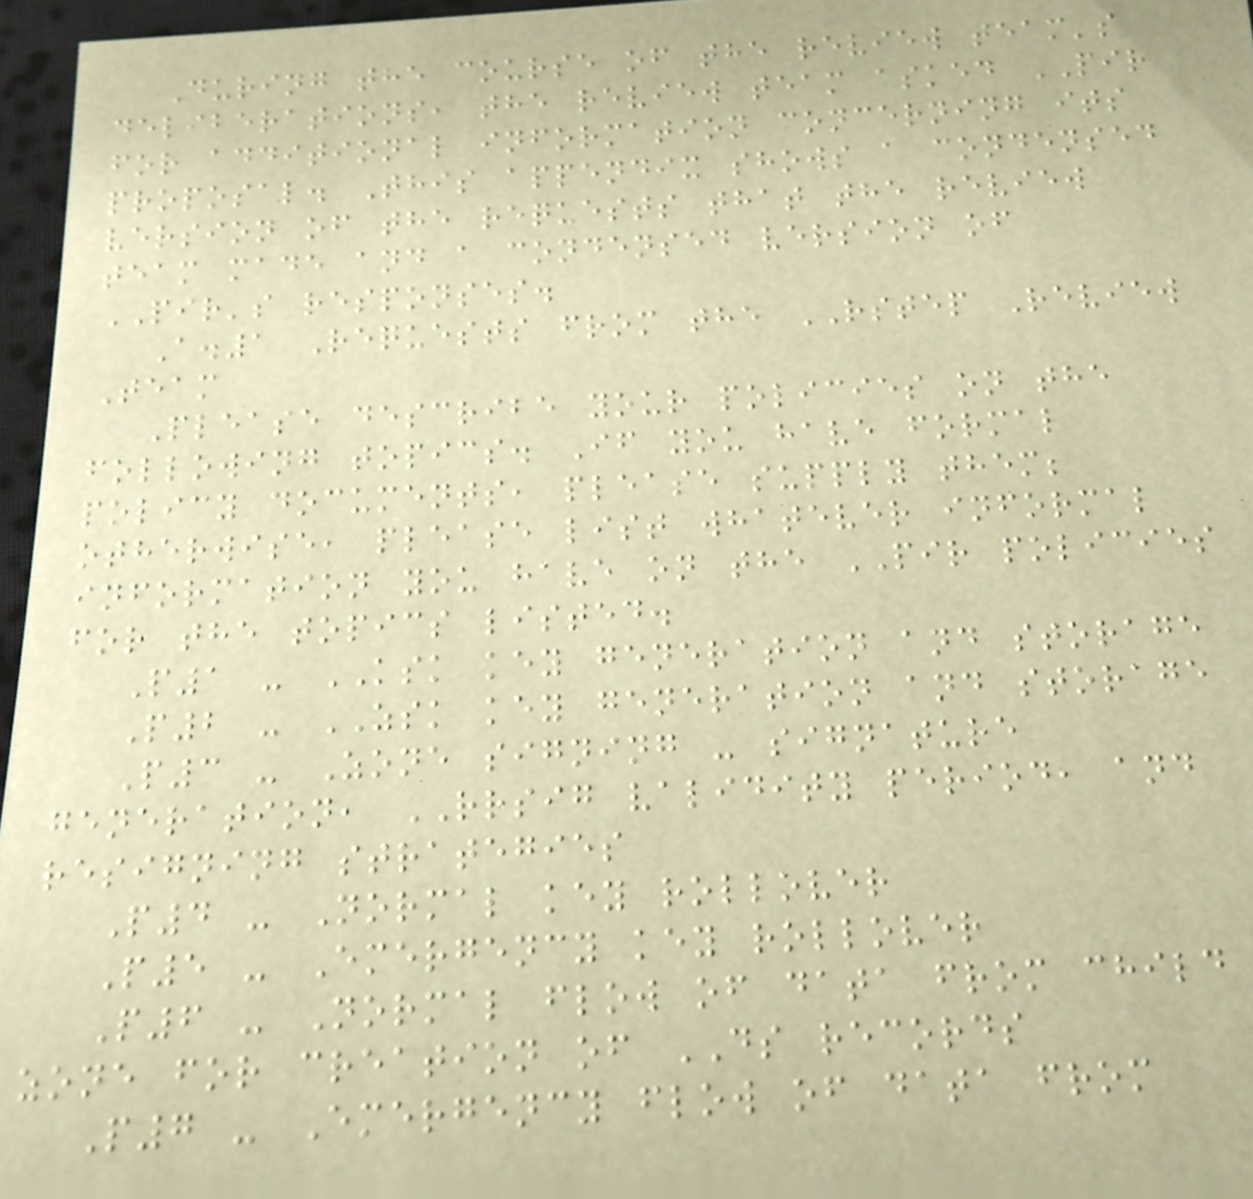During the course of the review team's
deliberations, the review team asked PIR
for additional information concerning its
proposal. This appendix shows a condensed
version of the requests that the review
team made and a condensed version of
PIR's responses.
A.1 Requests from the RSTEP Review
Team
Please describe your policies on the
following topics. If you have formal
policy documents, please supply them;
otherwise, please list whatever informal
information you have on the PIR policies
for the topics listed.
P1 - KSK key generation and storage
P2 - ZSK key generation and storage
P3 - Zone signing - signature
generation, RRSIG validity period, and
resigning strategies
P4 - Normal key rollover
P5 - Emergency key rollover
P6 - Normal flow of data from child
zone for creation of DS records
P7 - Emergency flow of data from
